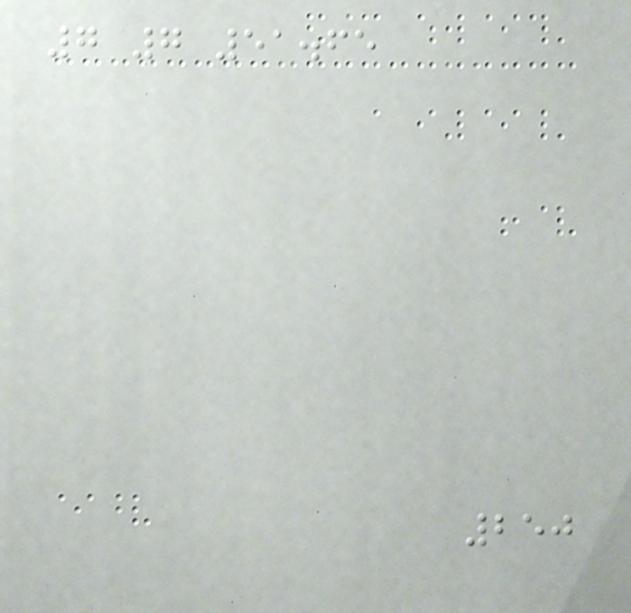7 7 51.65
250
